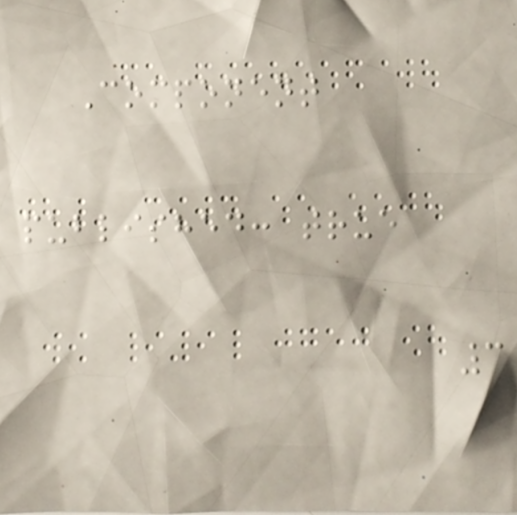Component
published: true
3
